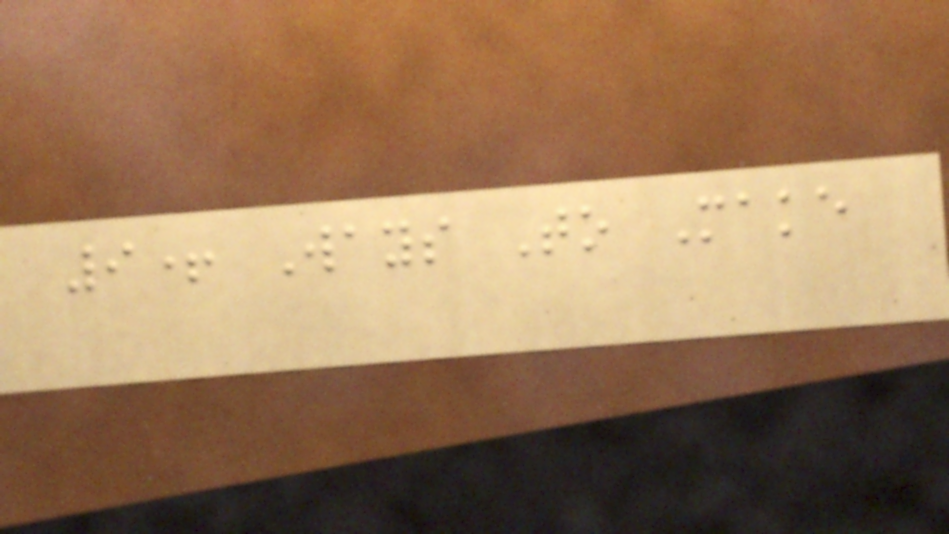9+ Ways To Make
